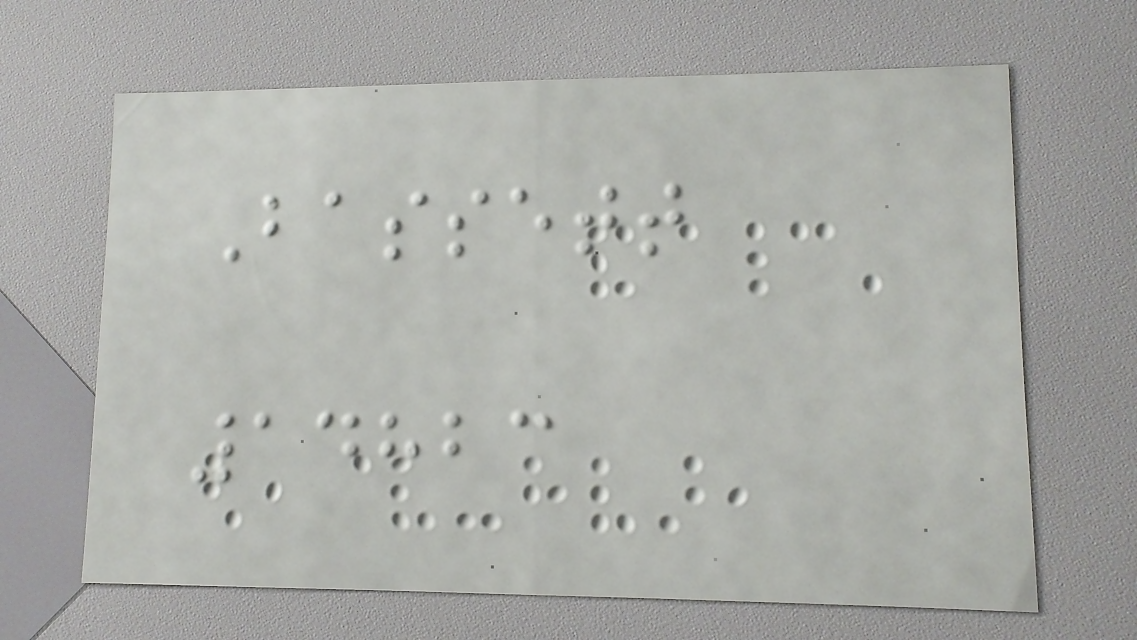Bassett
14823
